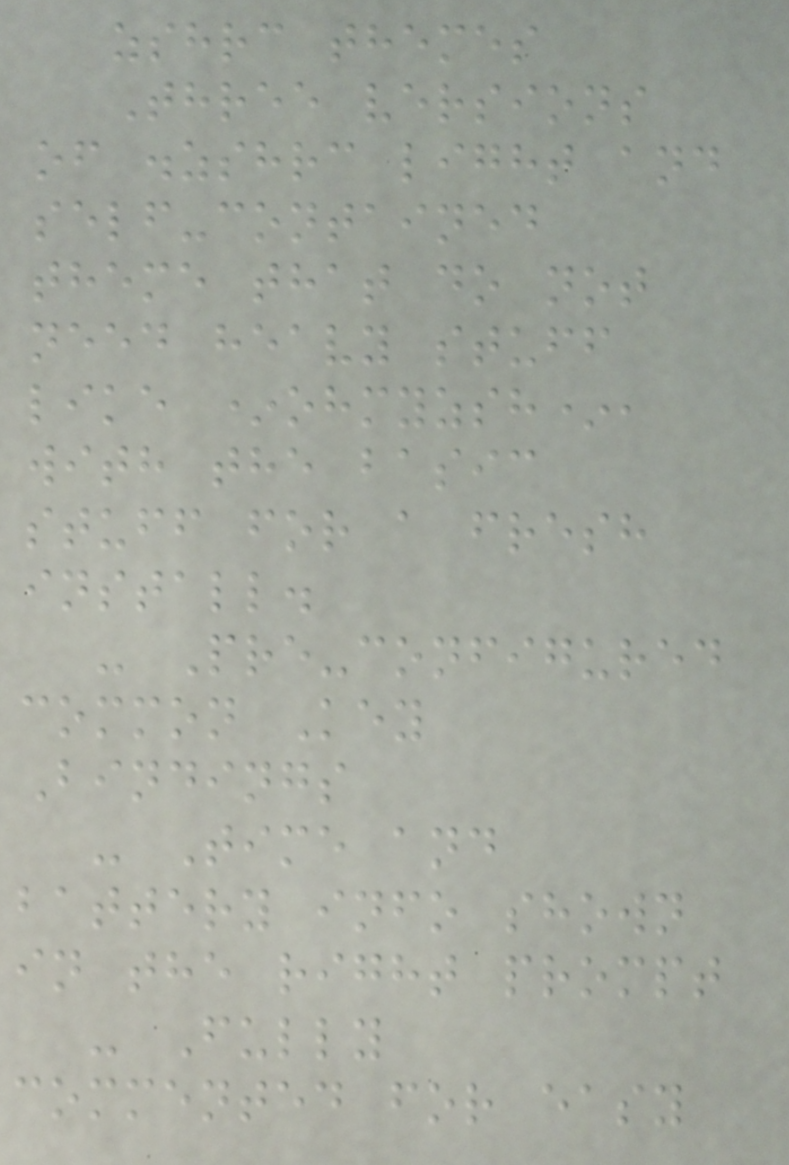zshrc themes
Three versions
of .zshrc light and
self-contained
theme that do not
need heavy stuff
like *ohmyzsh*,
with the basic
stuff for a fresh
install.
- Pre-configured
common Key
Bindings
- Time and
battery info shown
in the right prompt
- Fully
commented for easy
